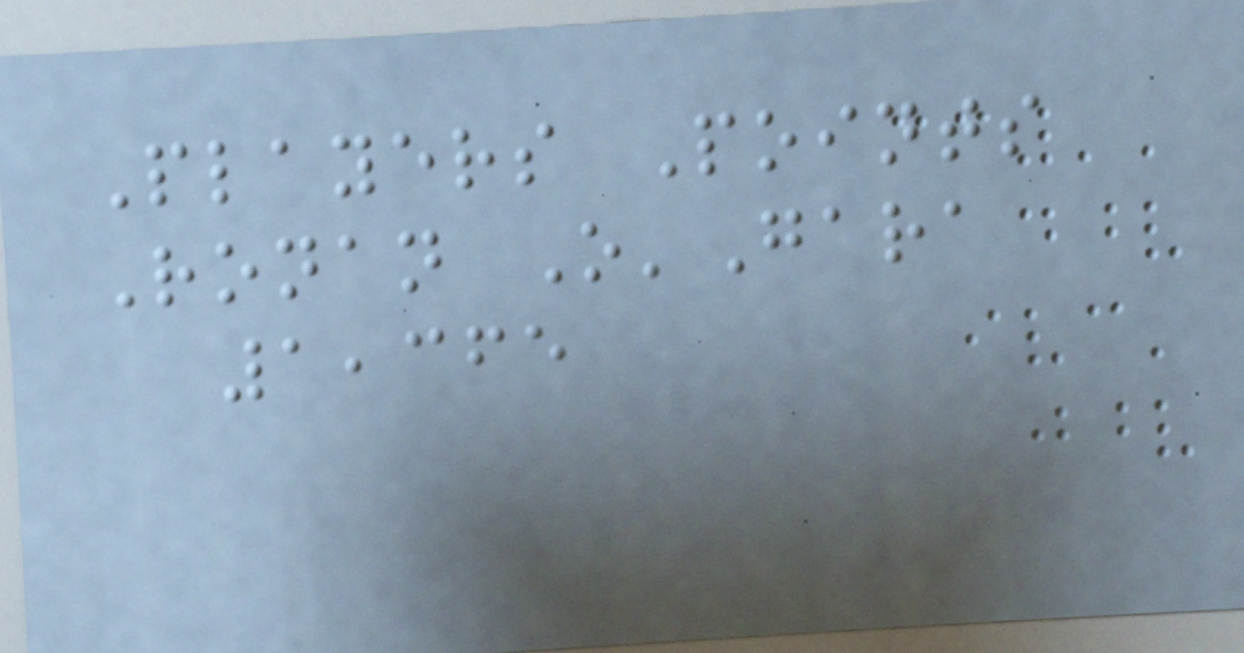Players Points
Ronan O'Gara
1,365
